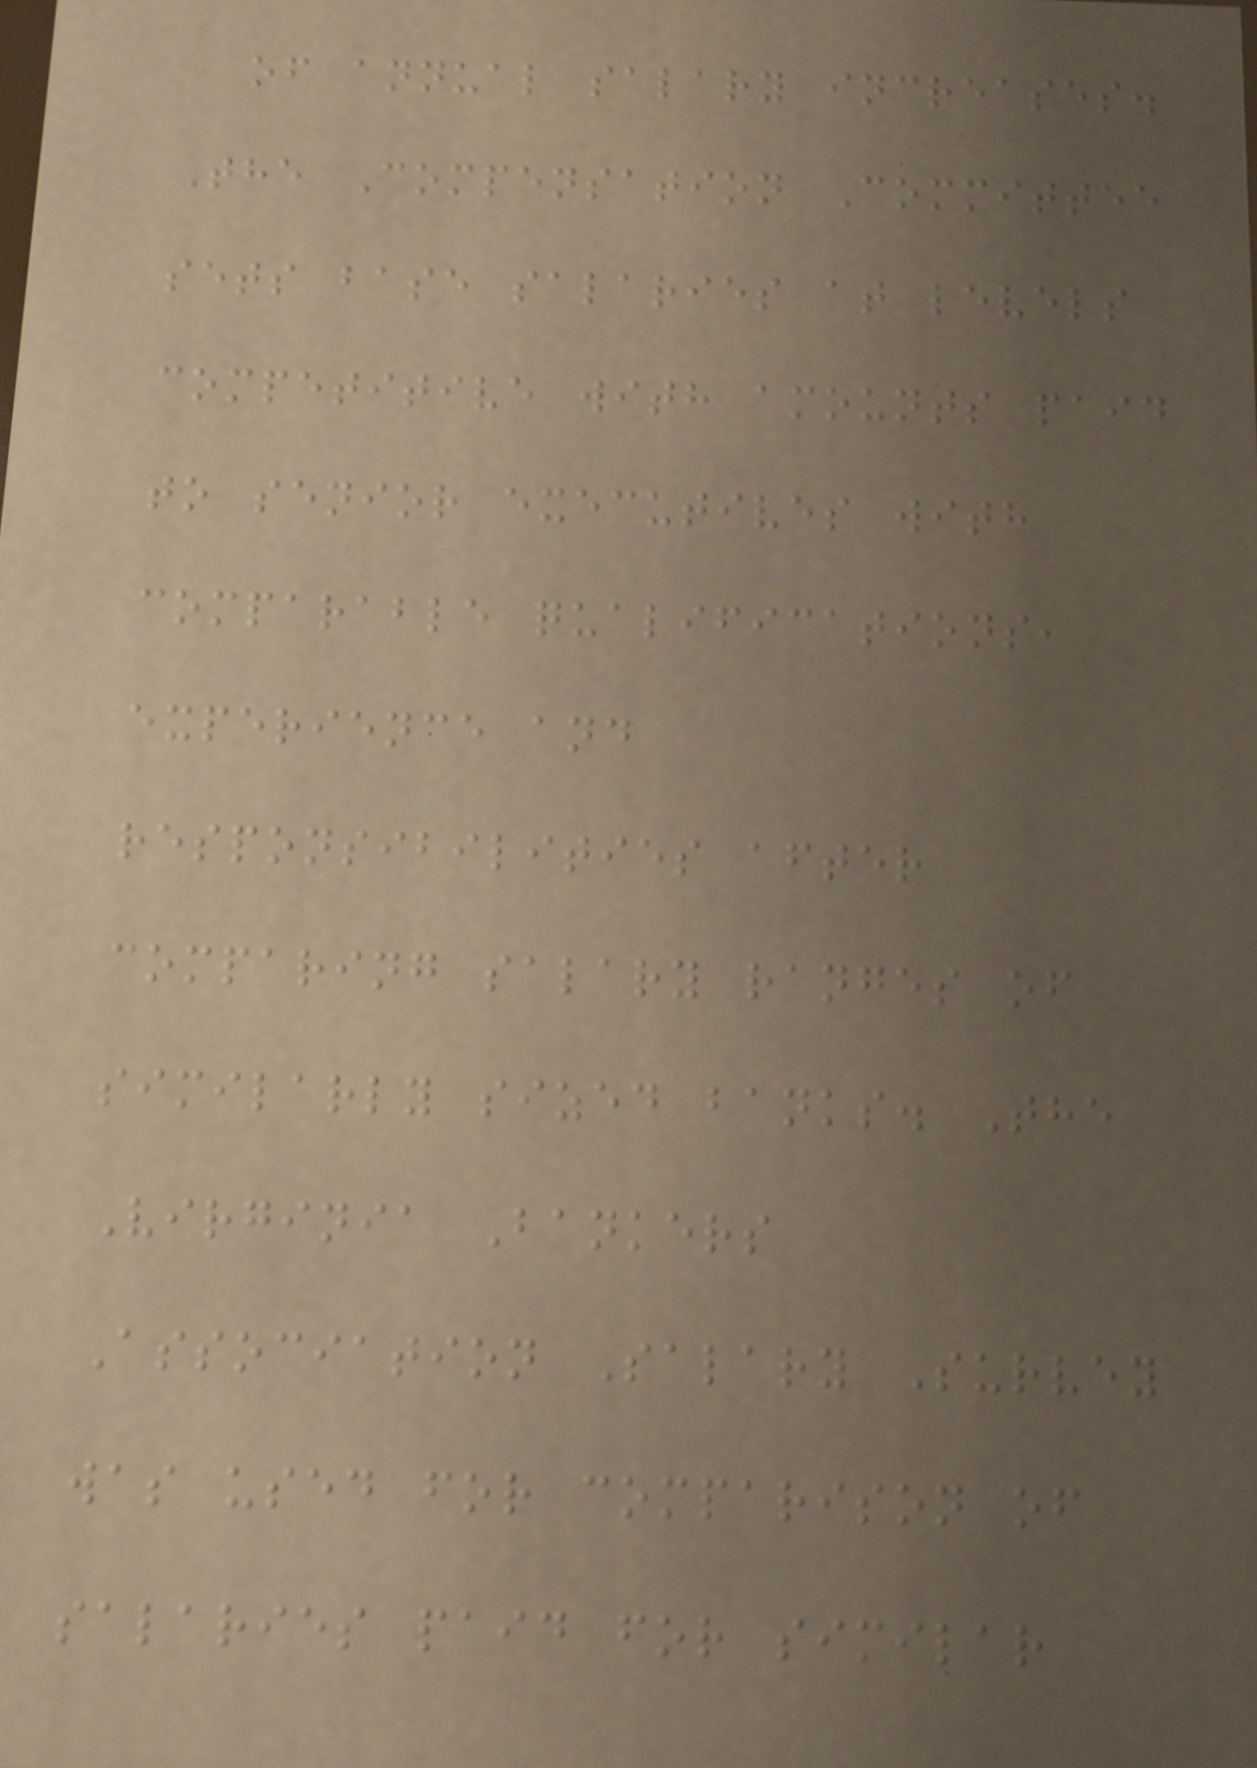of annual salary increases.
The Compensation Committee
sets base salaries at levels
competitive with amounts paid
to senior executives with
comparable qualifications,
experience and
responsibilities after
comparing salary ranges of
similarly sized banks. The
Virginia Bankers
Association Salary Survey
was used for comparison of
salaries paid for similar
